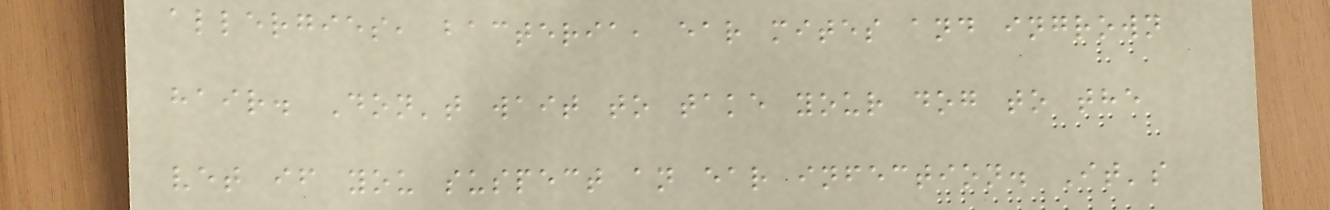allergies, bacteria, ear mites and ingrown
hair. Don't wait to take your dog to the
vet if you suspect an ear infection. It's
